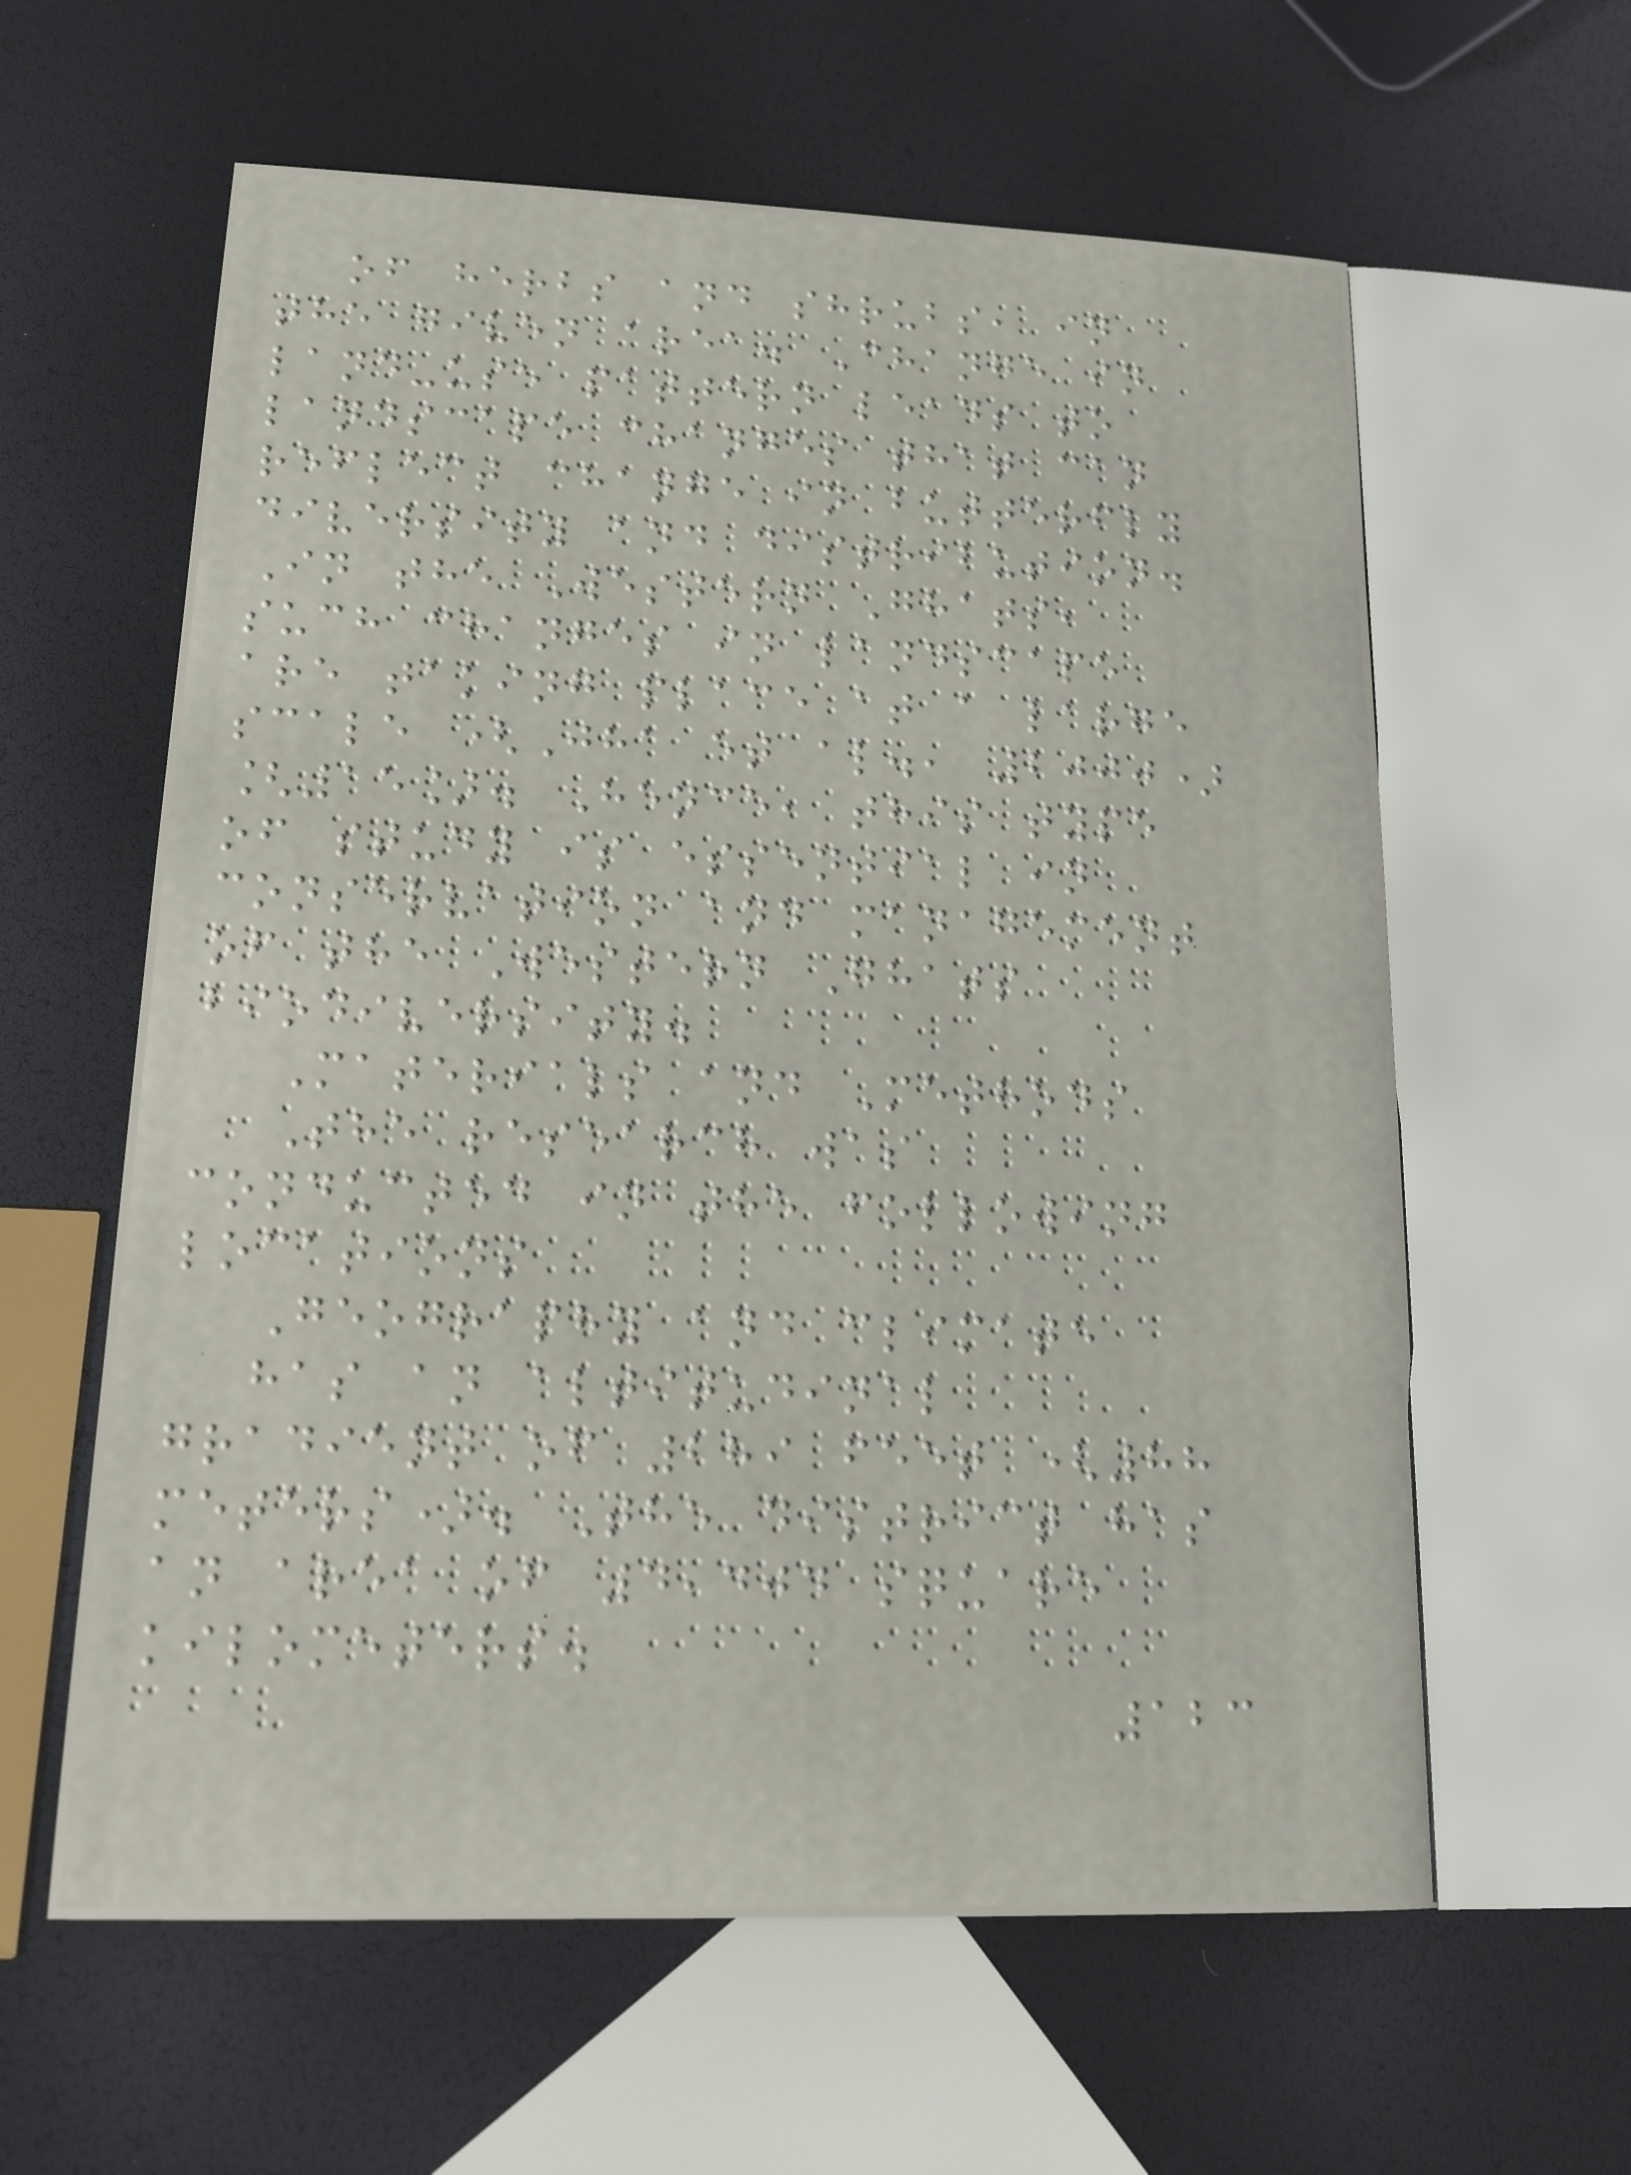of herbs and shrubs, in
the given area. Change in
land-use pattern leads to
landscape changes that can
reflect change in butterfly
diversity and distribution.
In the Western Ghats,
such changes in landscape
are taking place at a large
scale (Jha et al., 2000)
[15]. Hence, this type
of study is essential in
conservation and management
of the Western Ghats
biodiversity.
Materials and Methods
The research was
conducted in the following
locations
Geography and climate
has an altitudinal
gradient of 289 feet (88
meters). The district has
an area of 4,404 square
kilometers.
123
